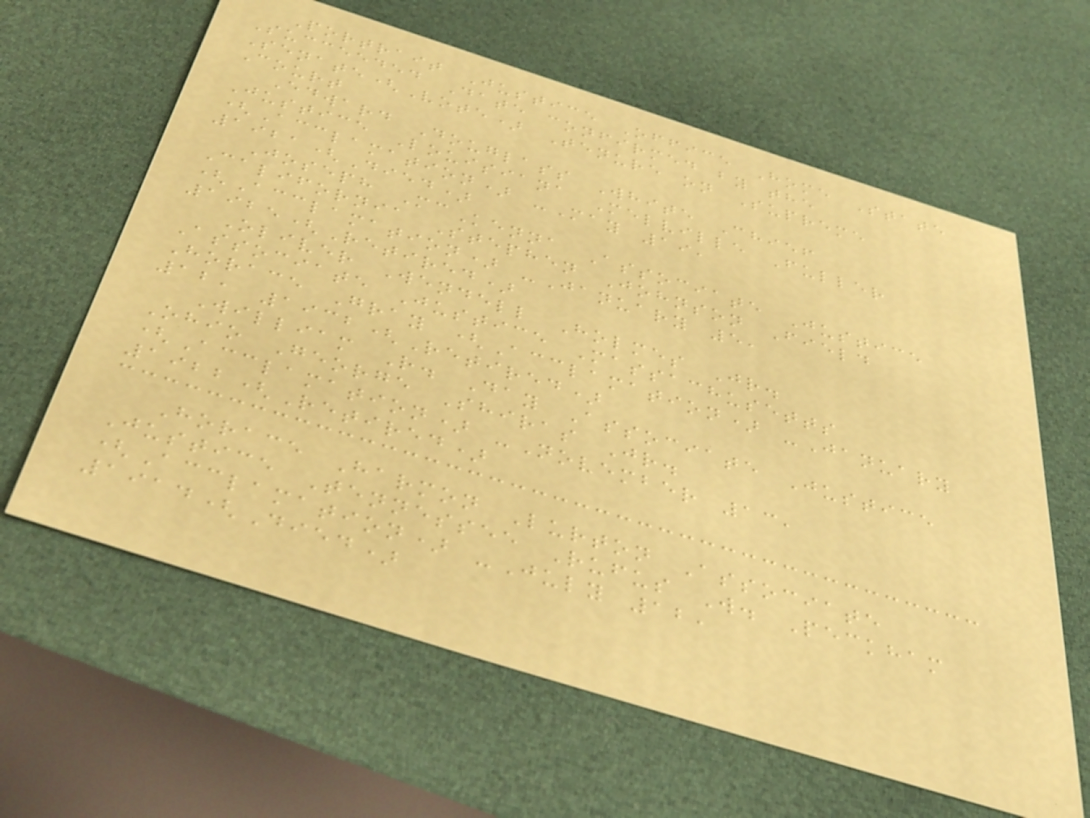Portrait Justice Office Home State
Succeeded Date confirmed by the
Senate(Vote) Tenure on Supreme
Court
Edward Douglass White Chief
Justice Louisiana Melville Fuller
(Acclamation) -May 19,
1921(Died)
Joseph McKenna Associate Justice
California Stephen Johnson Field
(Acclamation) -January 5,
1925(Retired)
Oliver Wendell Holmes Jr.
Associate Justice Massachusetts
Horace Gray (Acclamation) -January
12, 1932(Retired)
William R. Day Associate Justice
Ohio George Shiras Jr.
(Acclamation) -November 13,
1922(Retired)
Horace Harmon Lurton Associate
Justice Tennessee Rufus W. Peckham
(Acclamation) -July 12,
1914(Died)
